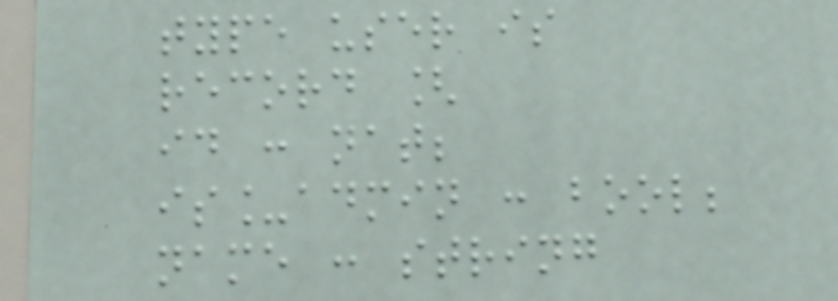type user is
record [
id : nat;
is_admin : bool;
name : string
